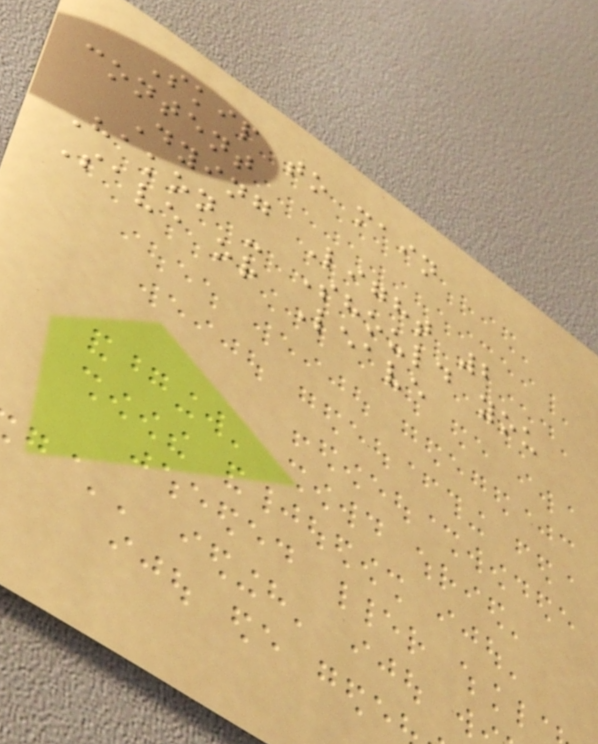Skip to main
content
Dying Light 2
Hakon - Should you
Save or Leave
